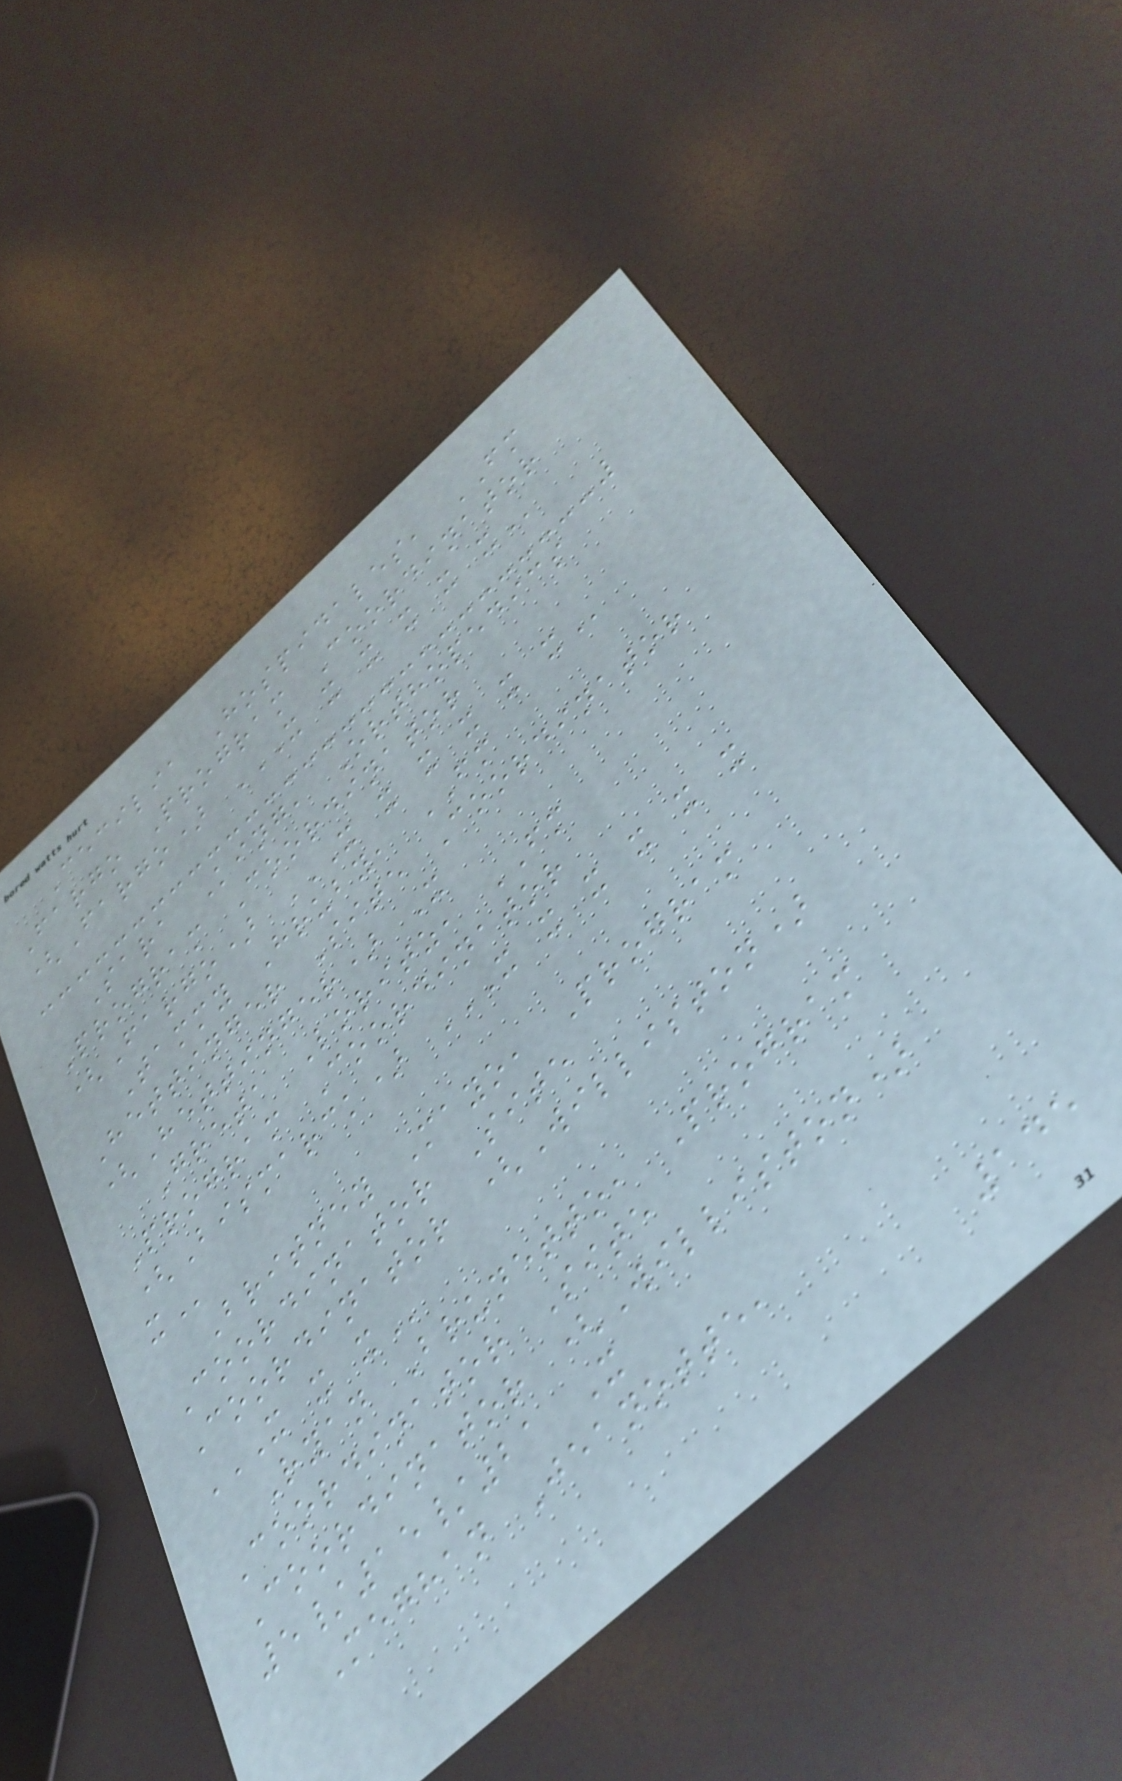Cecilia Hospidales, FM
Fargo Program Coordinator
(Fargo) X X X X X X
Sara King, Orthopedics
Program Coordinator
(Fargo) X X X X X X
Tammy Hruby, FM
Hettinger Site Coordinator
(Hettinger) X
Greta Loritz, FM
Program Coordinator
(Bismarck) X X X X X X
X
Britney Mayo, Program
Coordinator Site
Coordinator (Williston)
X X X
Ryan Brunetto, Program
Coordinator Site
Coordinator (Williston)
5/15/21 X
Meghan Jeanotte,
145
